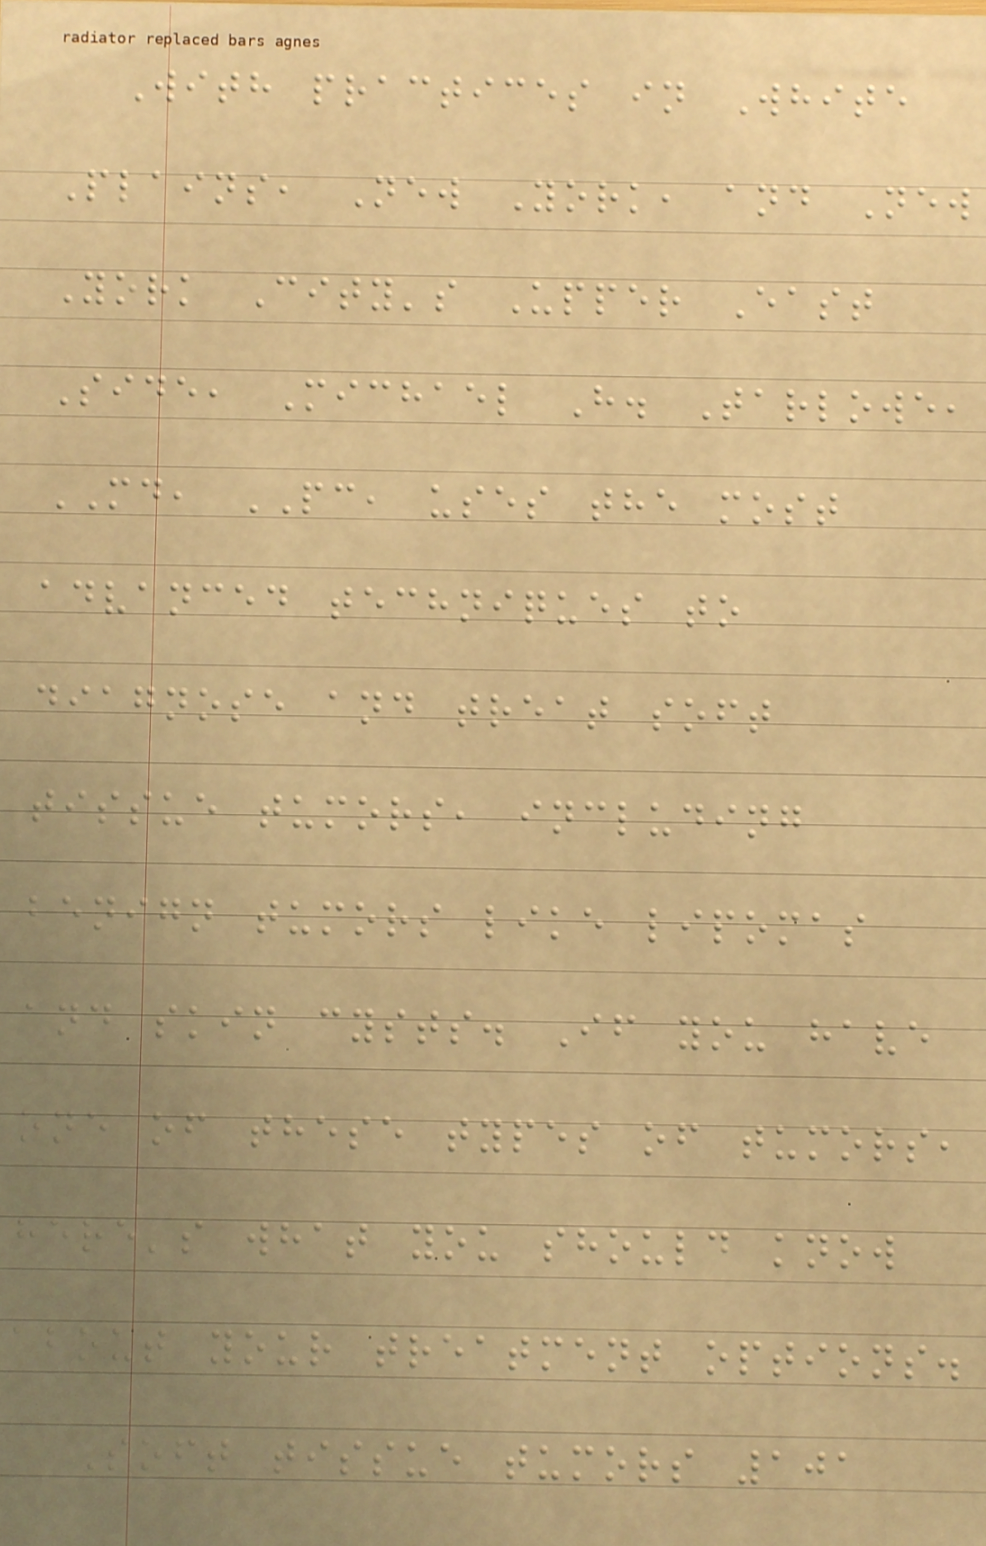With practices in White
Plains, New York, and New
York City's Upper East
Side, Michael H. Tarlowe,
MD, PC, uses the most
advanced techniques to
diagnose and treat soft
tissue tumors, including
benign tumors like lipomas
and skin cysts. If you have
one of these types of tumors,
here's what you should know
about your treatment options.
Soft tissue tumors 101
